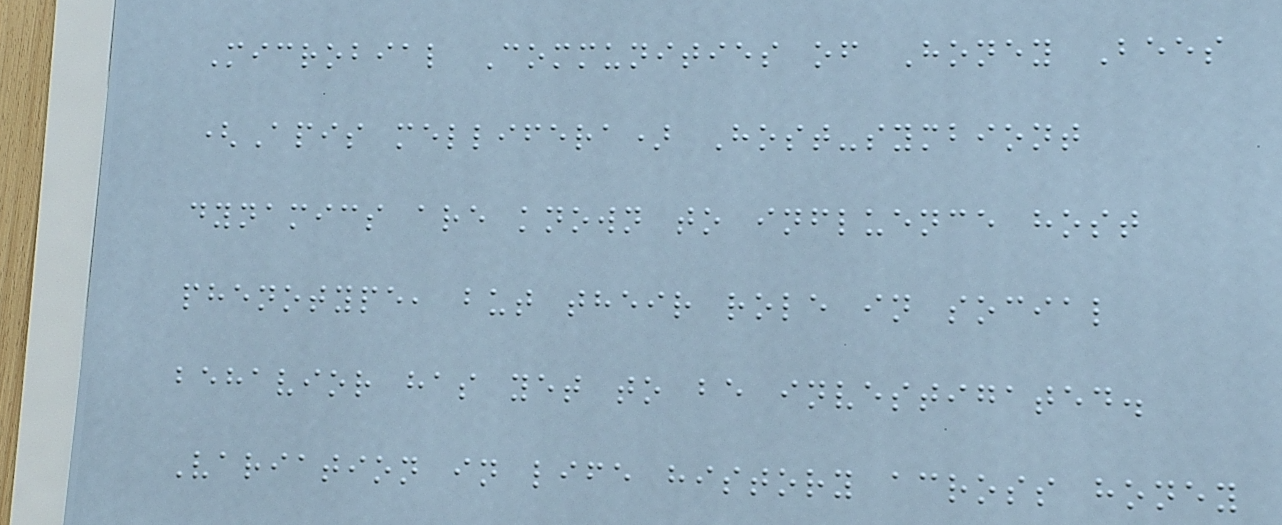Microbial Communities of Honey Bees
(Apis mellifera) Host-symbiont
dynamics are known to influence host
phenotype, but their role in social
behavior has yet to be investigated.
Variation in life history across honey
